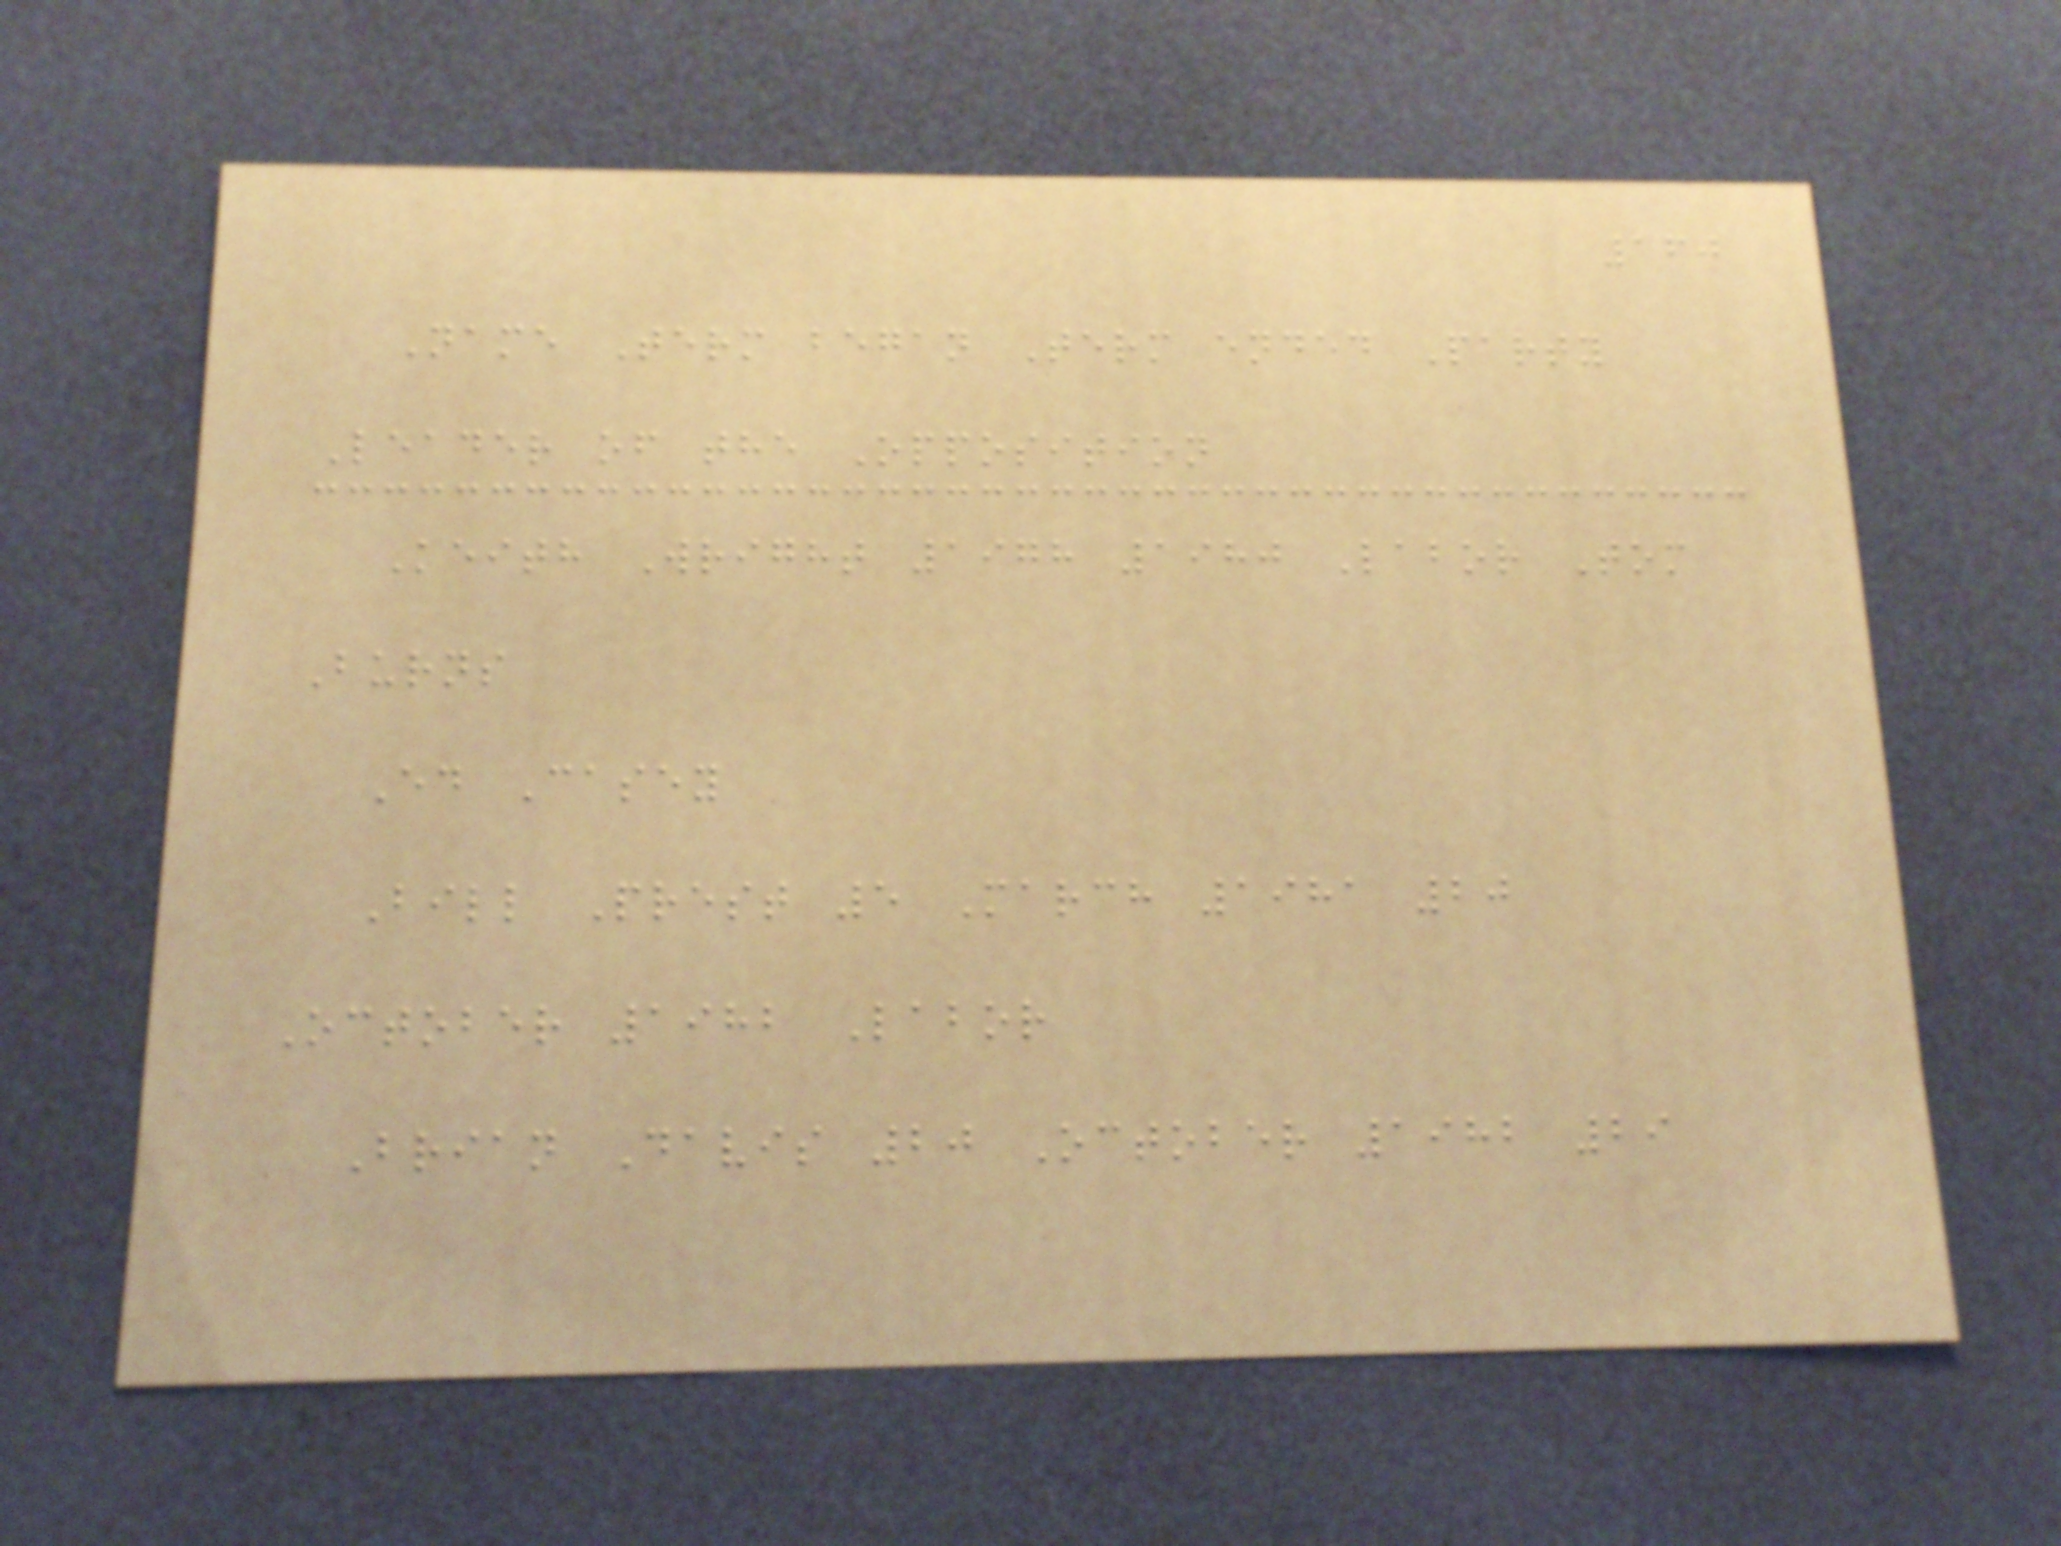160
Name Term began Term ended Party
Leader of the Opposition
Keith Wright 1978 1980 Labor Tom
Burns
Ed Casey
Bill Prest 5 March 1981 20
October 1982 Labor
Brian Davis 20 October 1982 29
